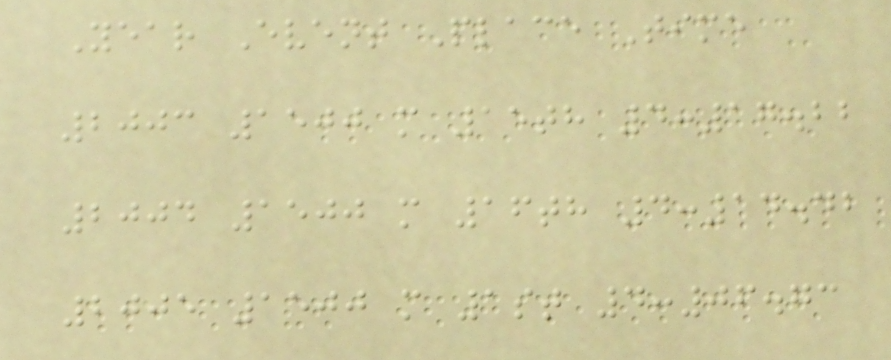Year Event Place Time
2003 1500 m 15th 4:17.22
2004 1500 m 16th 4:14.42
2005 1500 m 1st 4:06.73
